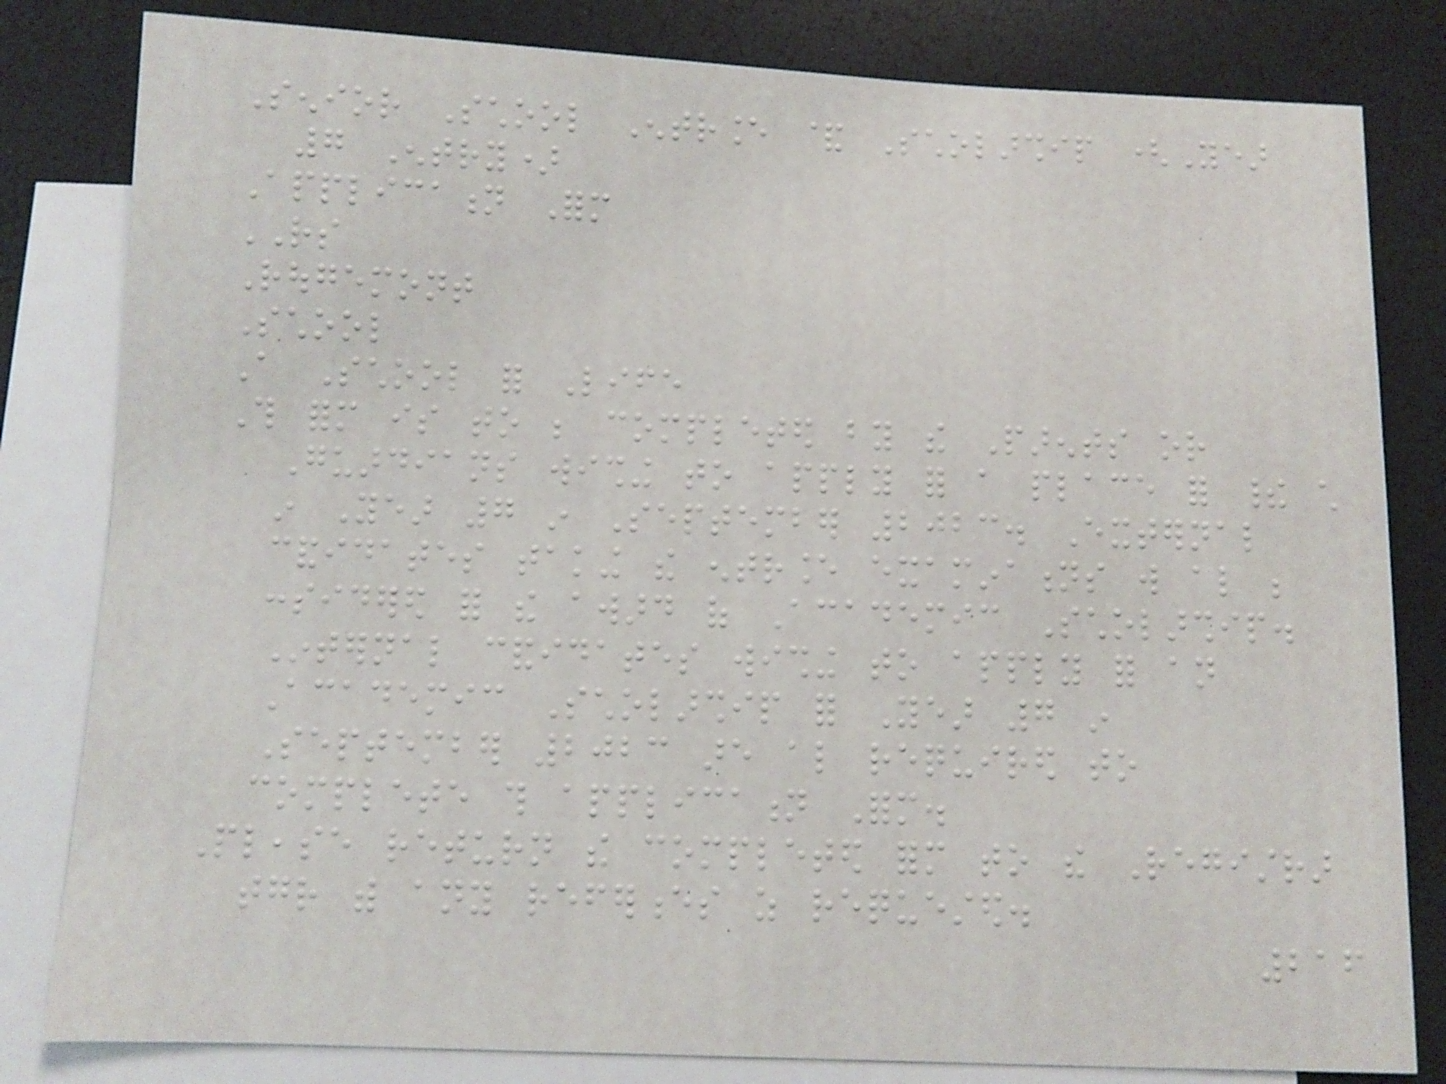Senior School Entrance & Scholarship (Year
7 Entry)
Application Form
RS
Rougemont
School
A School for Life
This form is to be completed by the Parents or
Guardians wishing to apply for a place for their child
in Year 7 in September 2023. External
candidates taking the entrance examinations will also be
considered for the award of Academic Scholarship.
Internal candidates wishing to apply for an
Academic Scholarship for Year 7 in
September 2023 are also required to
complete this application Form.
Please return the completed form to the Registrar
together with any references as requested.
216
